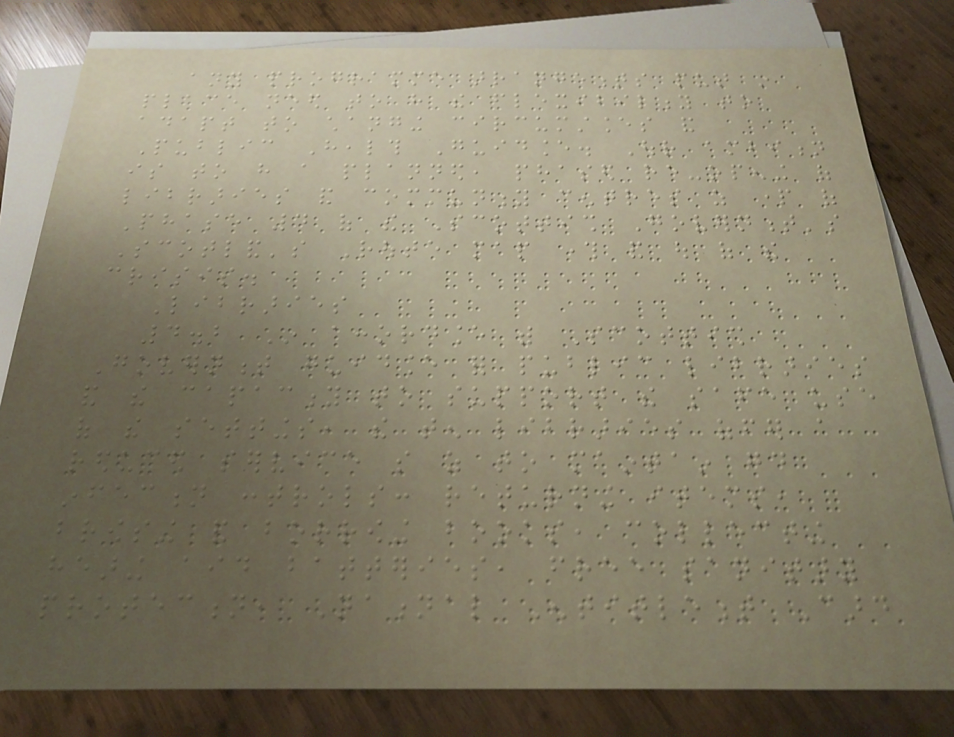any programme arrangements put in
place need to have the flexibility to
adapt to changing circumstances and
Public Health Guidance. Our ambition
is to have a planned, phased re-opening of
libraries and community centres as part of
Phase 4 of the Scottish Government's
Scotland's Route map through and out of the
crisis.
Libraries
4.2 In accordance with Scottish
Government guidance for public libraries
and the capacity to support the safe use
of the settings, the ten libraries offer a
reduced service so as to maintain good
infection controls: returning items,
browsing and borrowing books, collecting
hearing aid batteries, free sanitary
protection, National Entitlement Card
